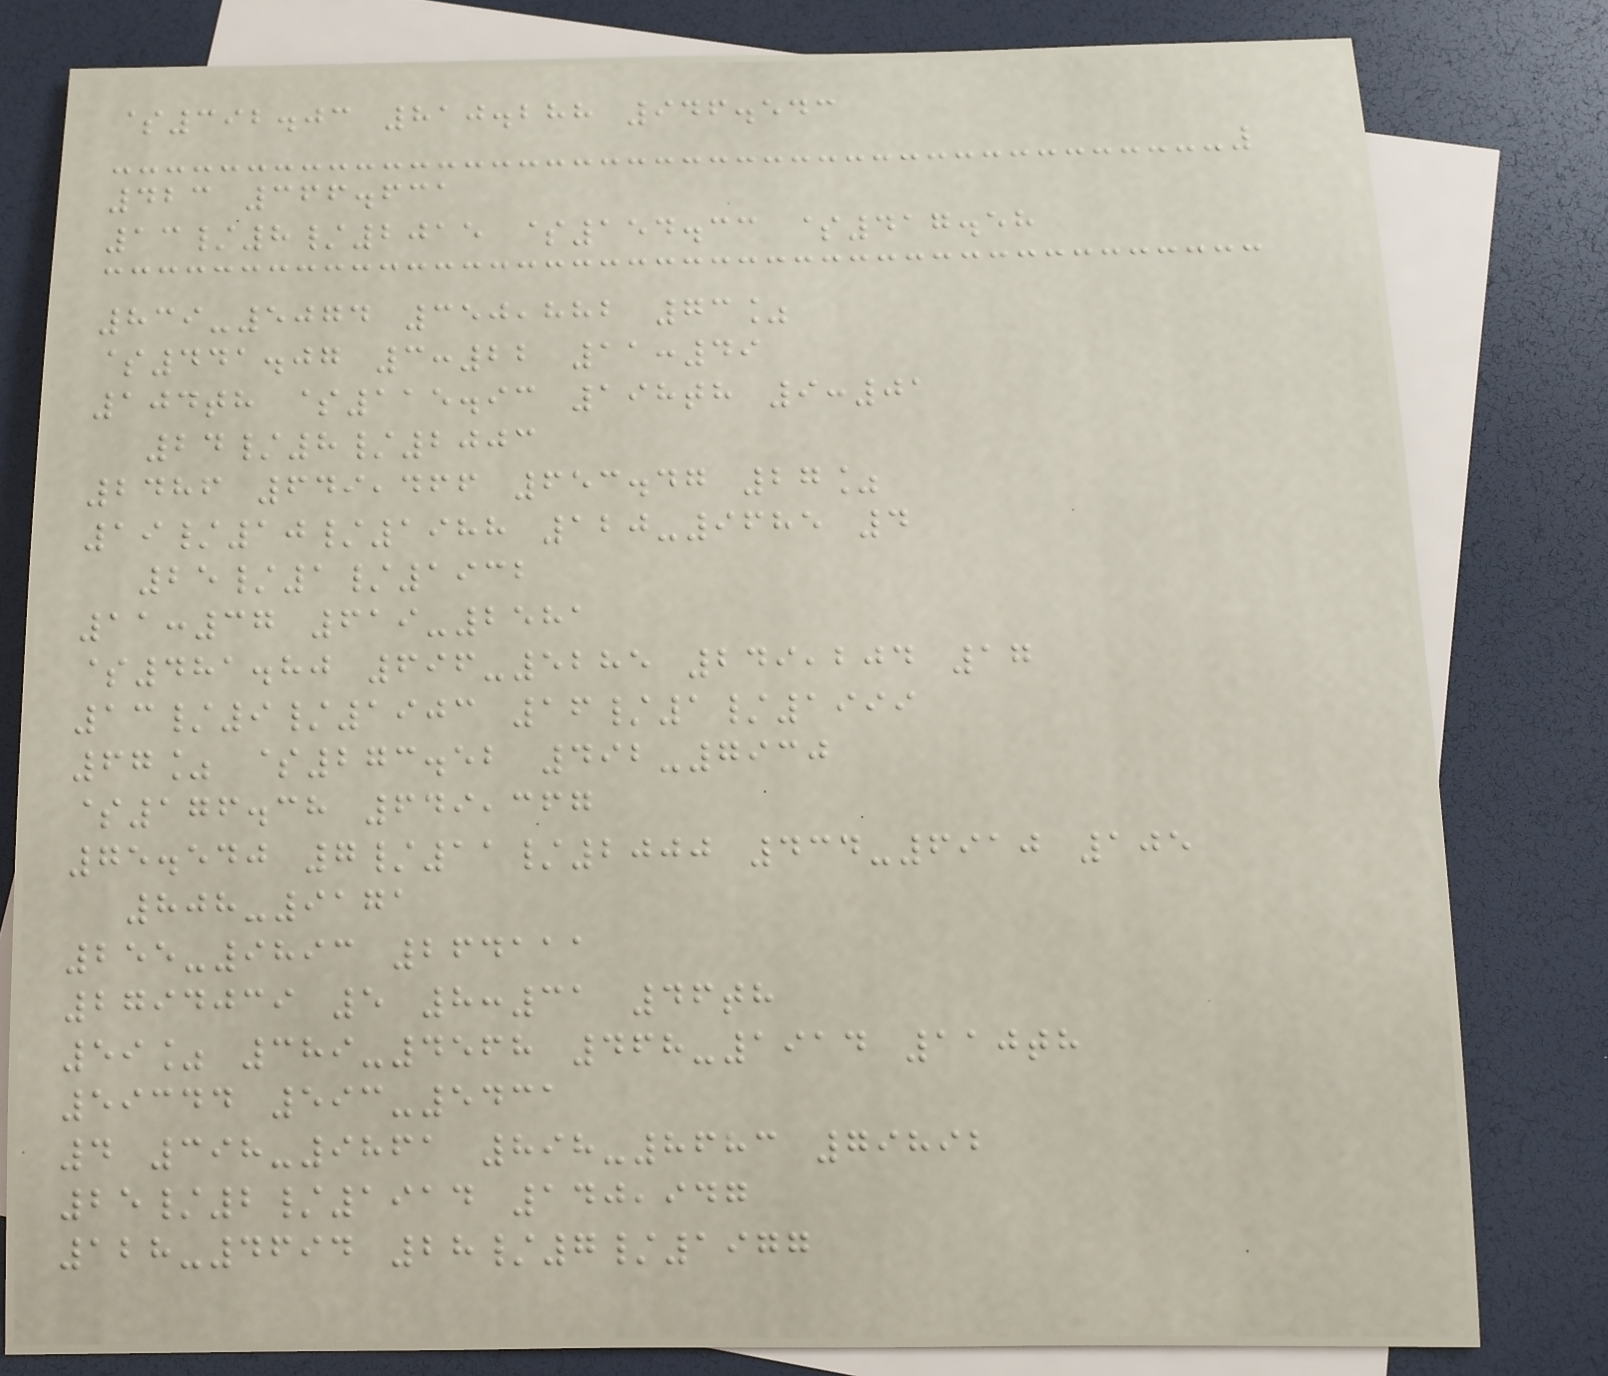$392.03 810.288 946.543
423 366.631
13/8/2015 $154.33 $417.58
839-5074 350,882 73%
$441.07 3:22 11:49
104th $115.93 198th 9:01
24/8/2003
2486 649,466 653.47 27%
19/10/1988 120-9685 4
25/1/1932
11:37 619-2581
$481.80 696-5285 249,204 17
13/9/1903 16/1/1999
67% $273.52 492-7930
$176.38 649,367
75.540 7/11/2000 434-6910 105
808-9171
255-9893 264111
2794039 5 8:31 46th
59% 389-4568 468-1914 110th
59344 593-5431
4 398-9861 898-8683 79892
25/2/1914 140,947
128-4694 28/7/1977
